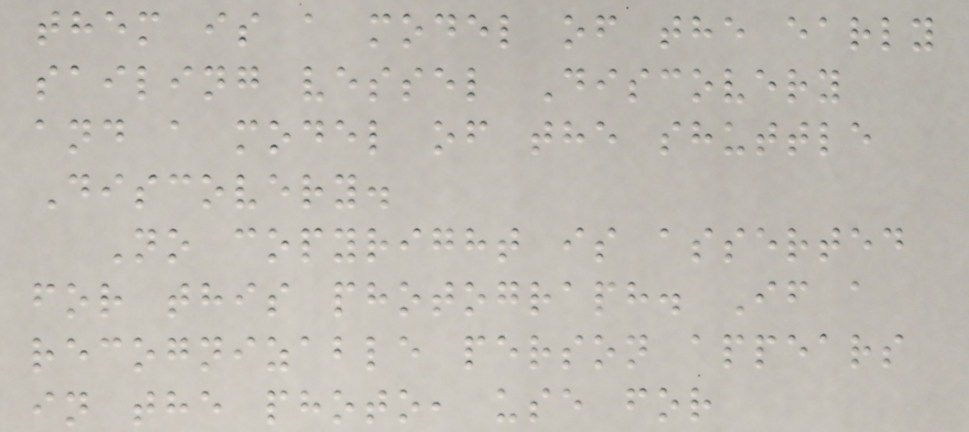them is a model of the early
sailing vessel Discovery
and a model of the shuttle
Discovery.
No copyright is asserted
for this photograph. If a
recognizable person appears
in the photo, use for
